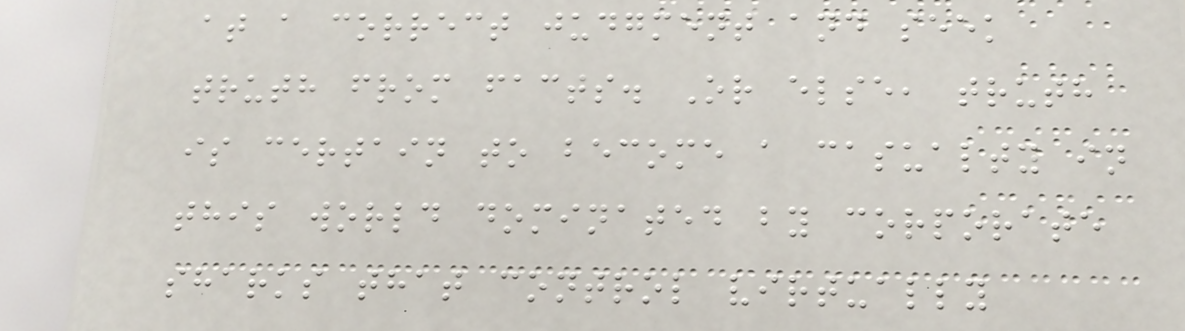at a correct judgment and seek
truth from facts. Or else, truth
is certain to become a casualty in
this world dominated by corporate
sharks that control virtually
